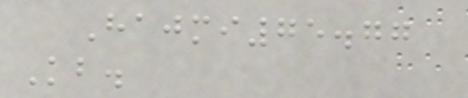Hajmi75.77
Kb.
